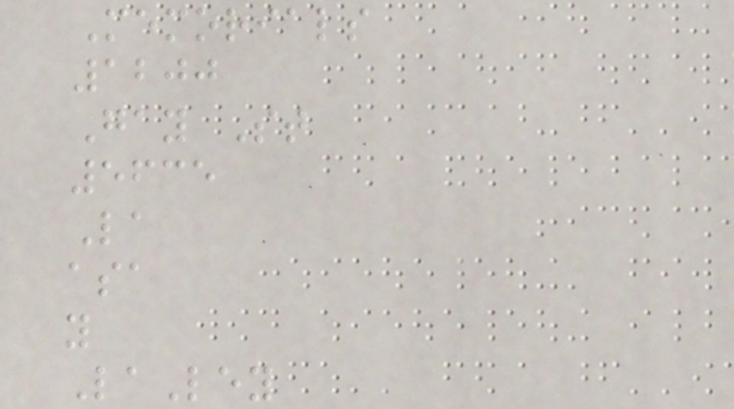Memorials
1200
Gay St
5635
La
asa
y
LaLey
